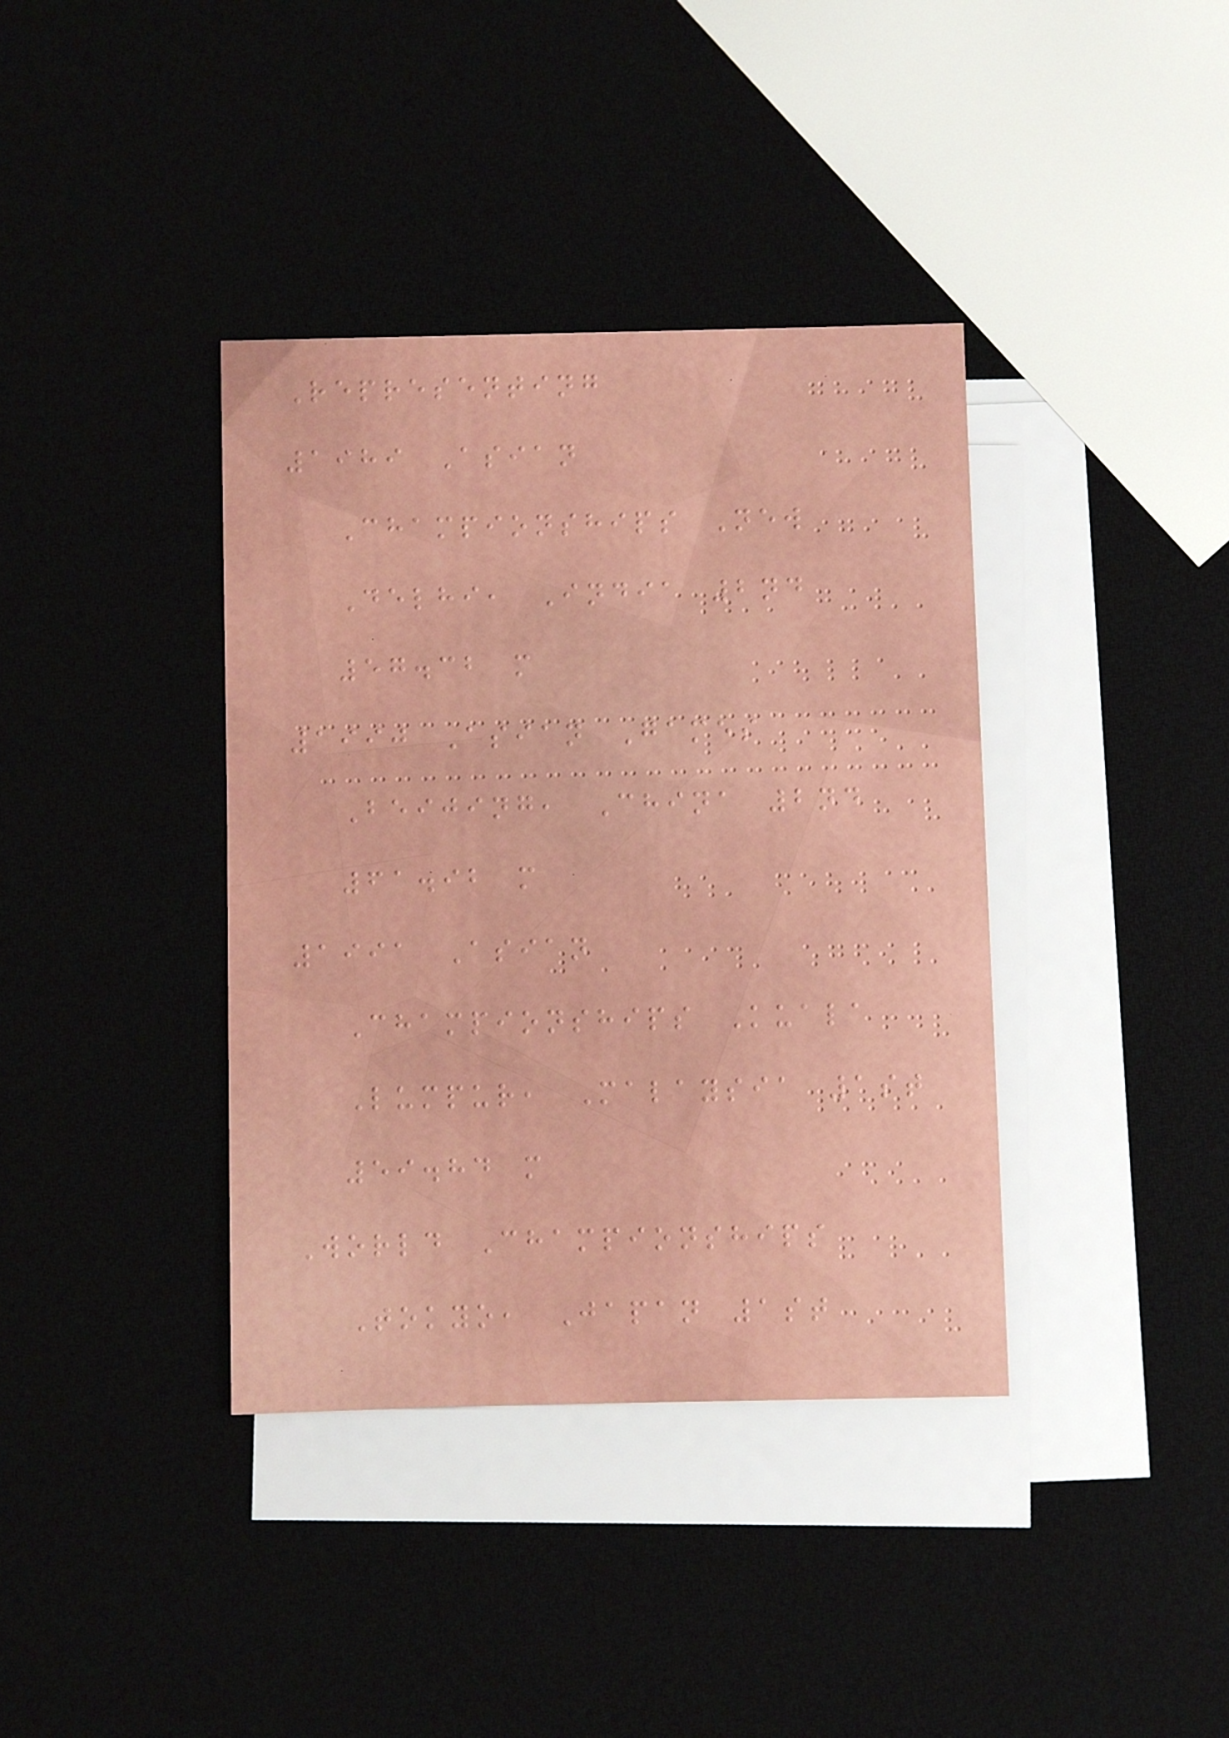Representing
1989 Asian
Championships New
Delhi, India 2nd
57.32 m
1990 Asian Games
Beijing, China 2nd
61.92 m
1991 Asian
Championships Kuala
Lumpur, Malaysia 1st
59.84 m
World Championships
Tokyo, Japan 1st
